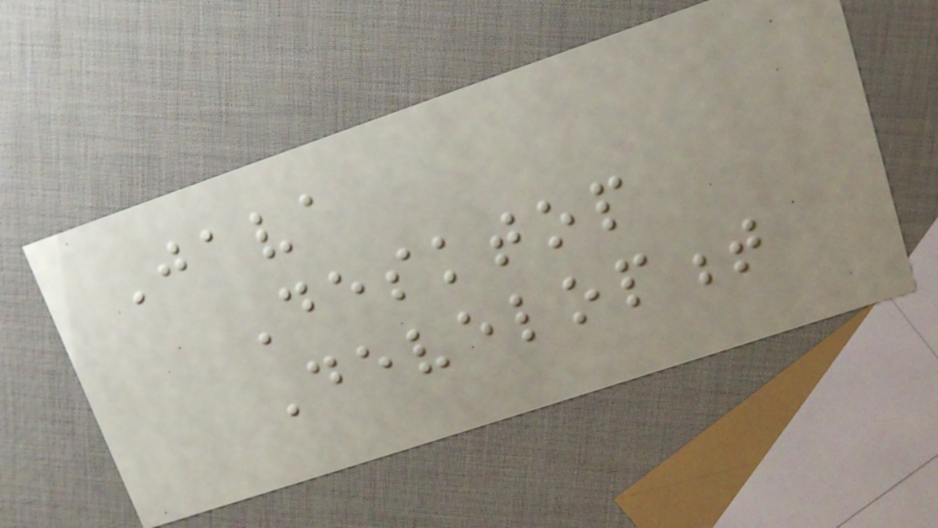Java
Desktop
Development
